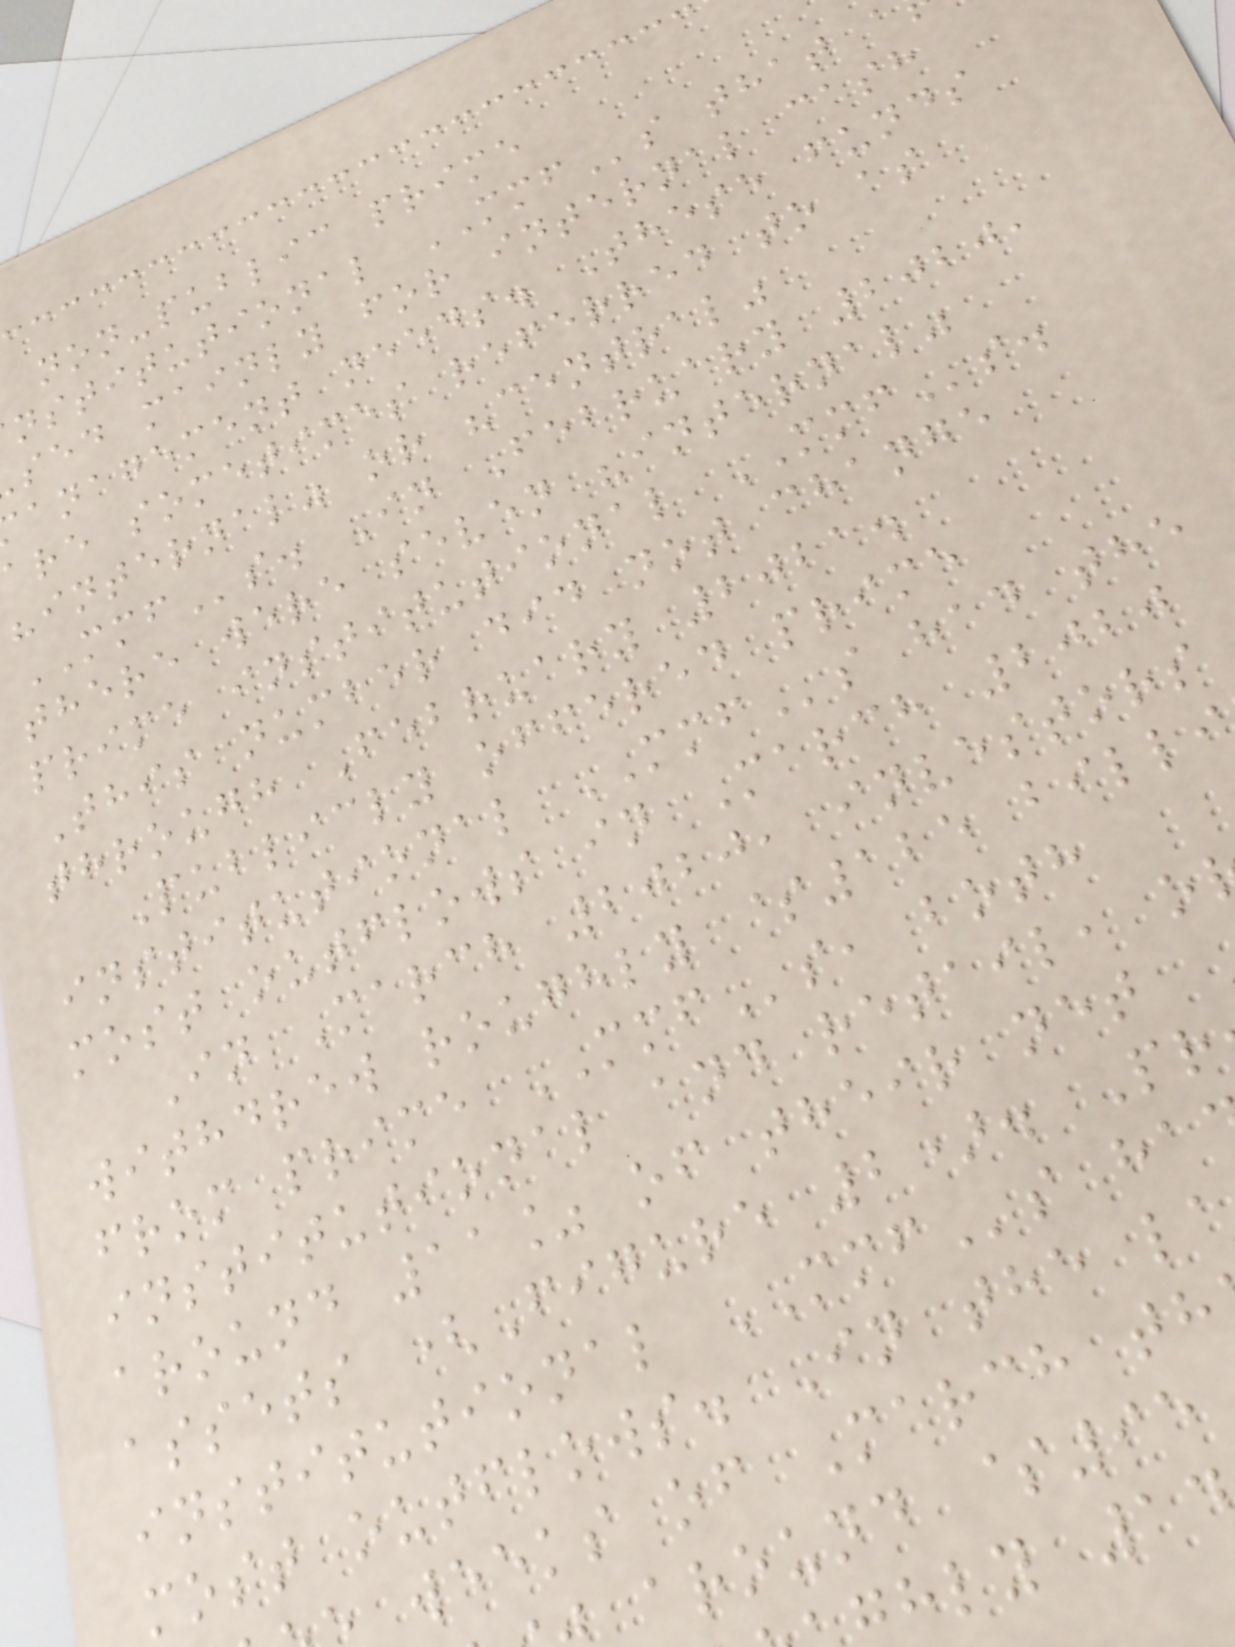non-public prime
nstitutional MMFs that a
sed mainly for internal cash
anagement needs. These funds
are sometimes referred to as
"internal" or "central"
MMFs. In February 2020,
there were seven "internal"
prime institutional MMFs.
This number did not change
through February 2021.
Publicly offered prime
institutional MMFs had the
most outflows in March 2020
In March 2020, investors
withdrew roughly $125 billi
from prime MMFs, both
institutional and retail, o
around 11% of their net
assets (Figure 2). Pr
institutional MMFs ha
most outflows. In the la
weeks of March th
around $95
